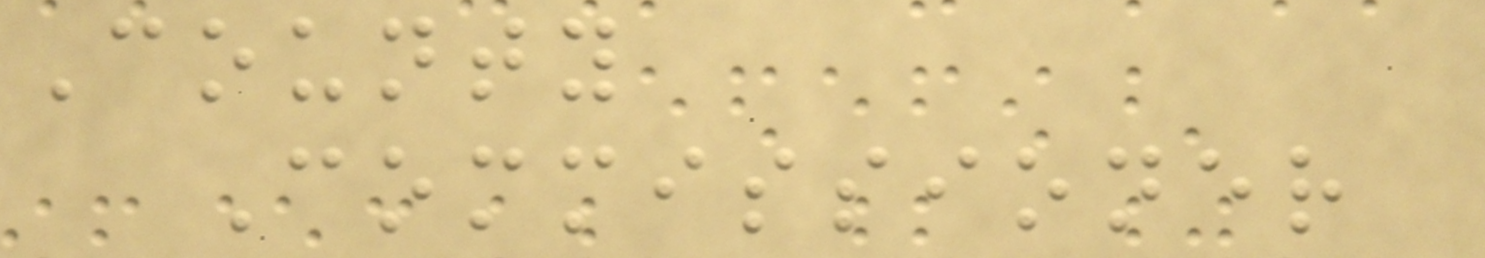County
Commissioner
